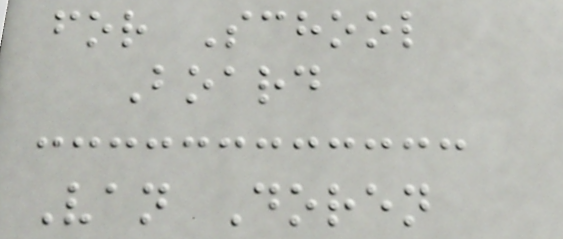for School
Board
Van Doren
